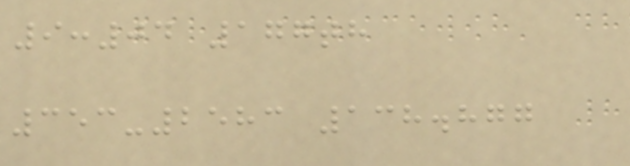9:04 177th
353-2583 138.877
